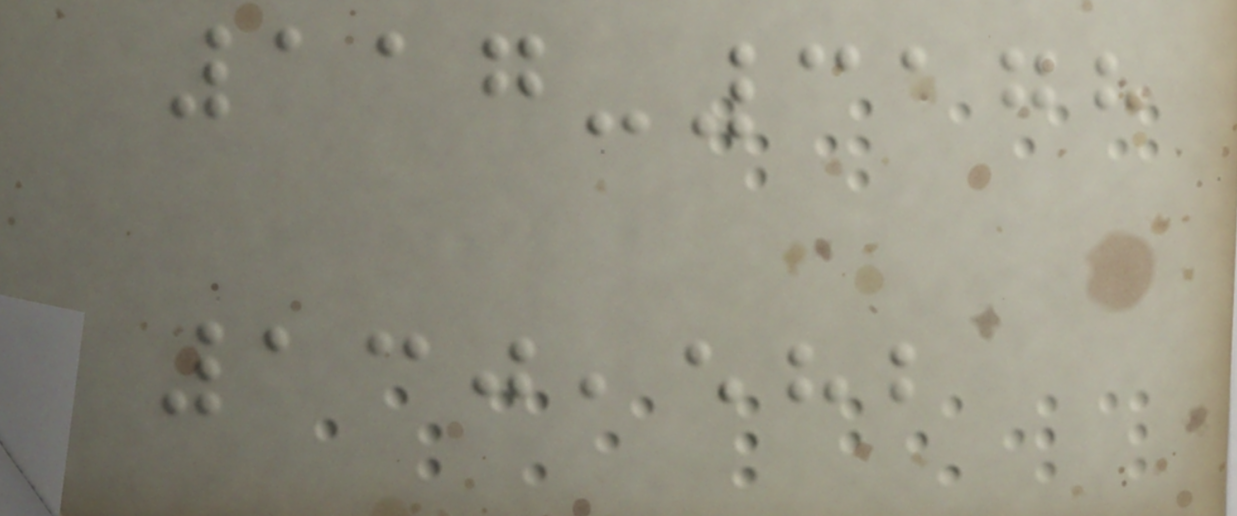117-3178
130,582
